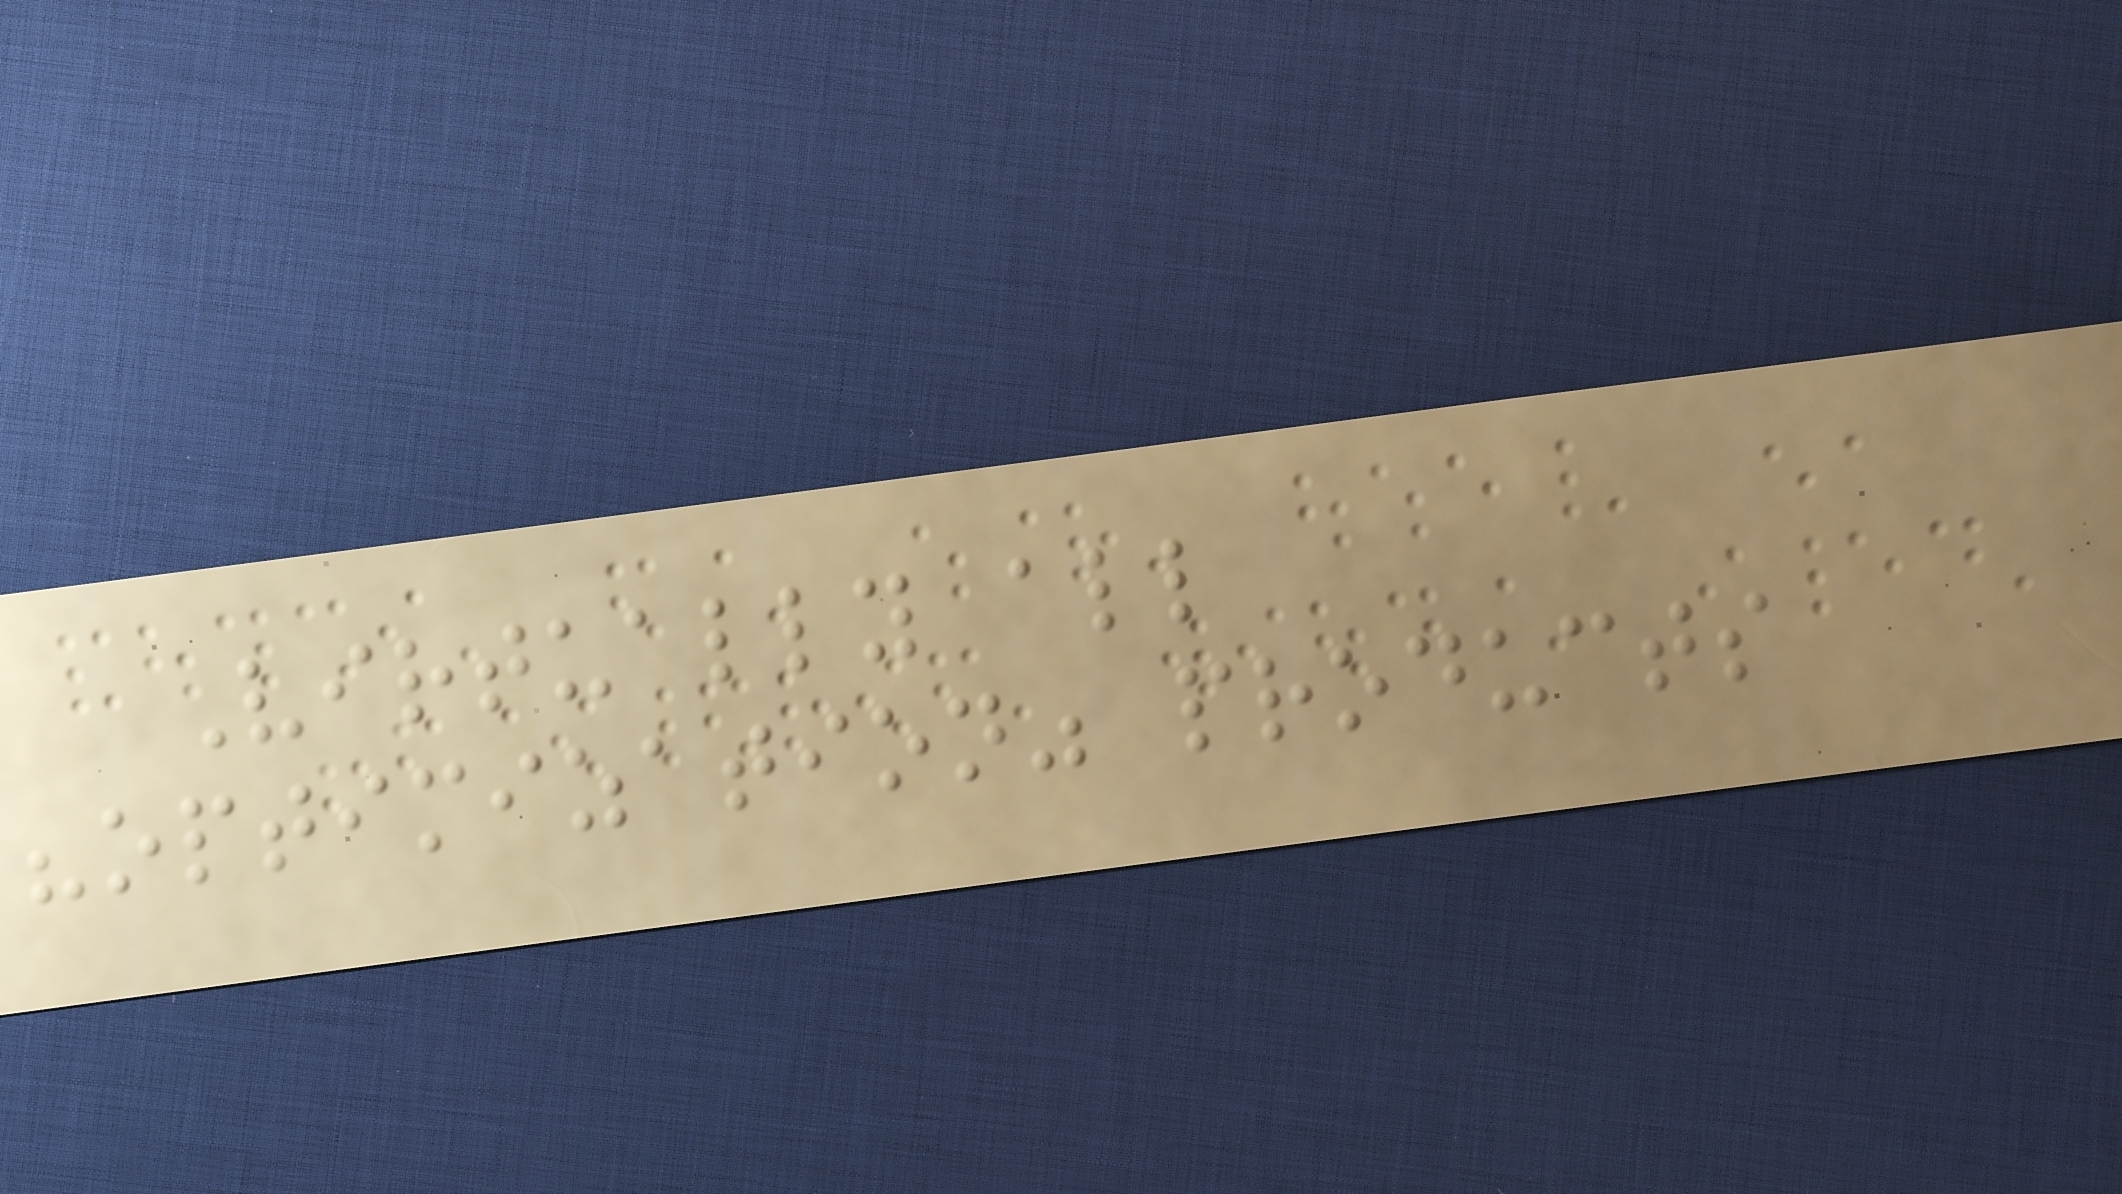Virtually all
"optimization" products
